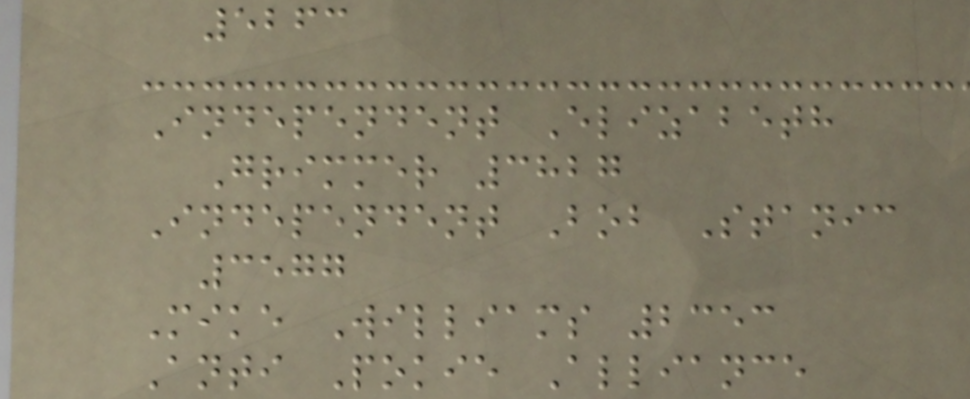5263
Independent Elizabeth
Grimmer 3827
Independent Bob Stanic
3577
Mike Williams 2353
Anti Pokie Alliance
